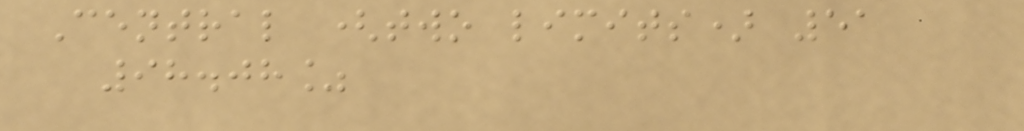Central (two limits) 51
98.08%
